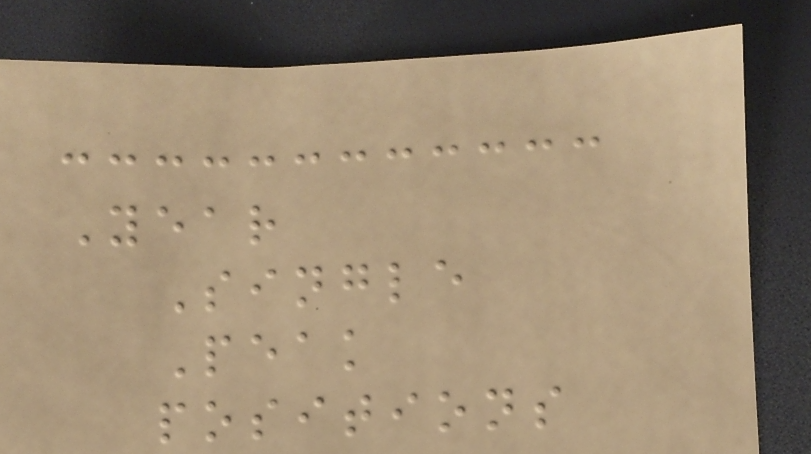Year
Single
Peak
positions
